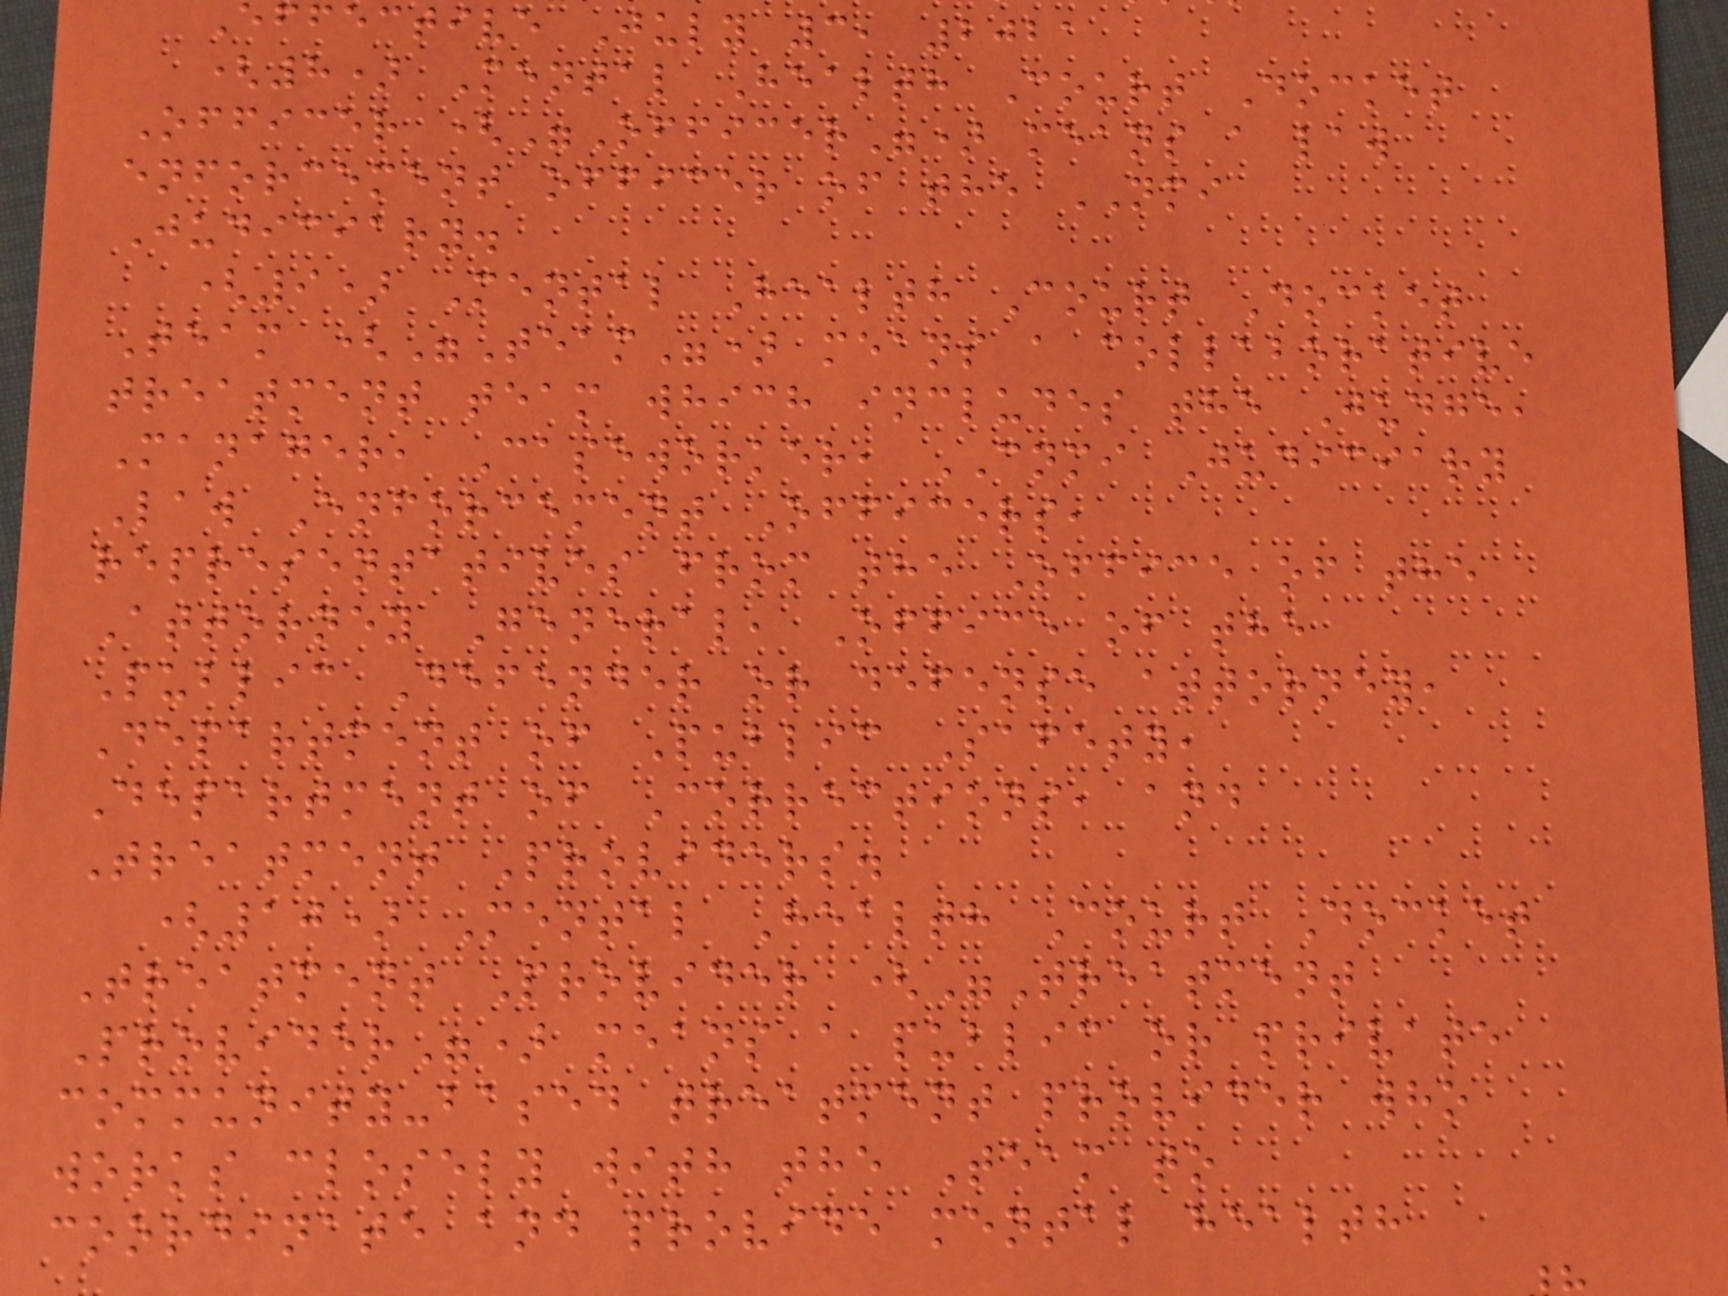Effective July 3, 2021
(8) Mental Health Court Docket
Officer ("Officer") means a law
enforcement officer of the NMI
Judiciary.
(9) Mental Health Court Docket
Team ("Team") means a collaborative
treatment team which includes the Judge,
Manager, Caseworker, CNMI Judiciary
Law Enforcement Officers,
representatives from the Office of the
Attorney General, Office of the
Public Defender or defense attorney,
Department of Public Safety,
Department of Corrections, and
Treatment Providers.
(10) Mental Health Court Docket
Treatment Provider ("Treatment
Provider") means a public or private
community-based treatment provider who
works closely with the Team to
coordinate and provide mental health
